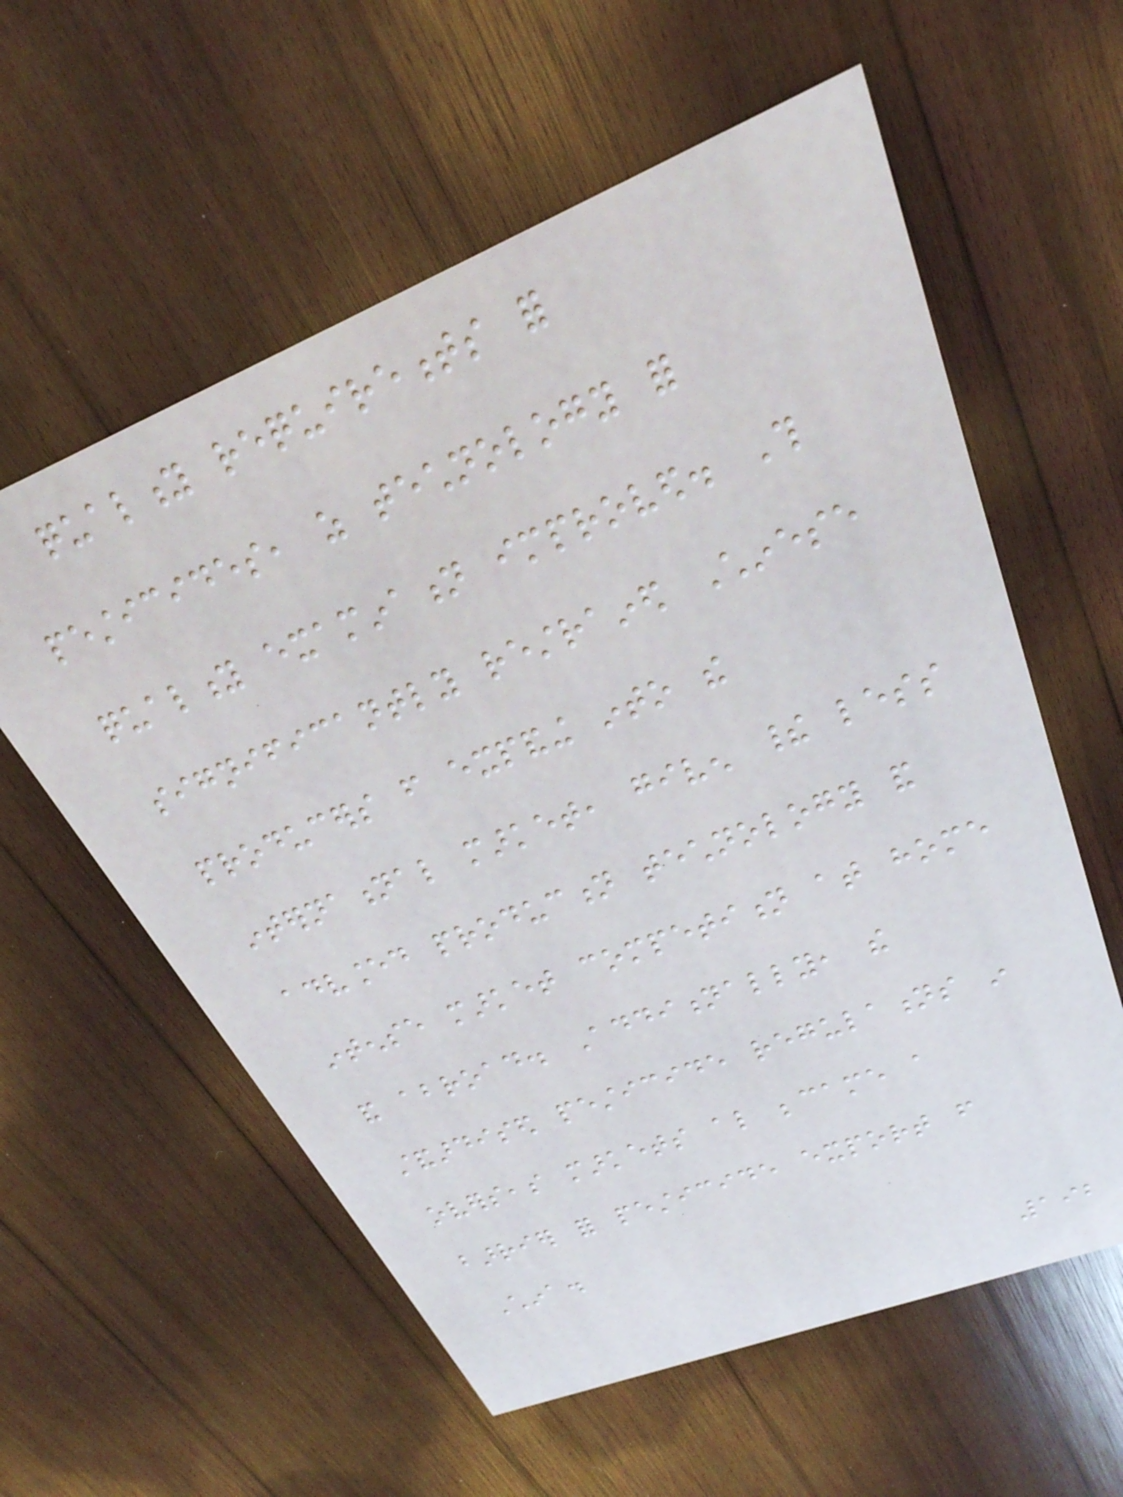quality requirements for
pesticides, as technology for
quality examination improved. This
significantly restrained Chinese
producers from expanding into the
international market, given their less
advanced production technology and
intense market competition at home
and abroad. Additionally, the
standardised pesticide regulations in
overseas markets also became a
barrier for pesticide export from
China.
192
